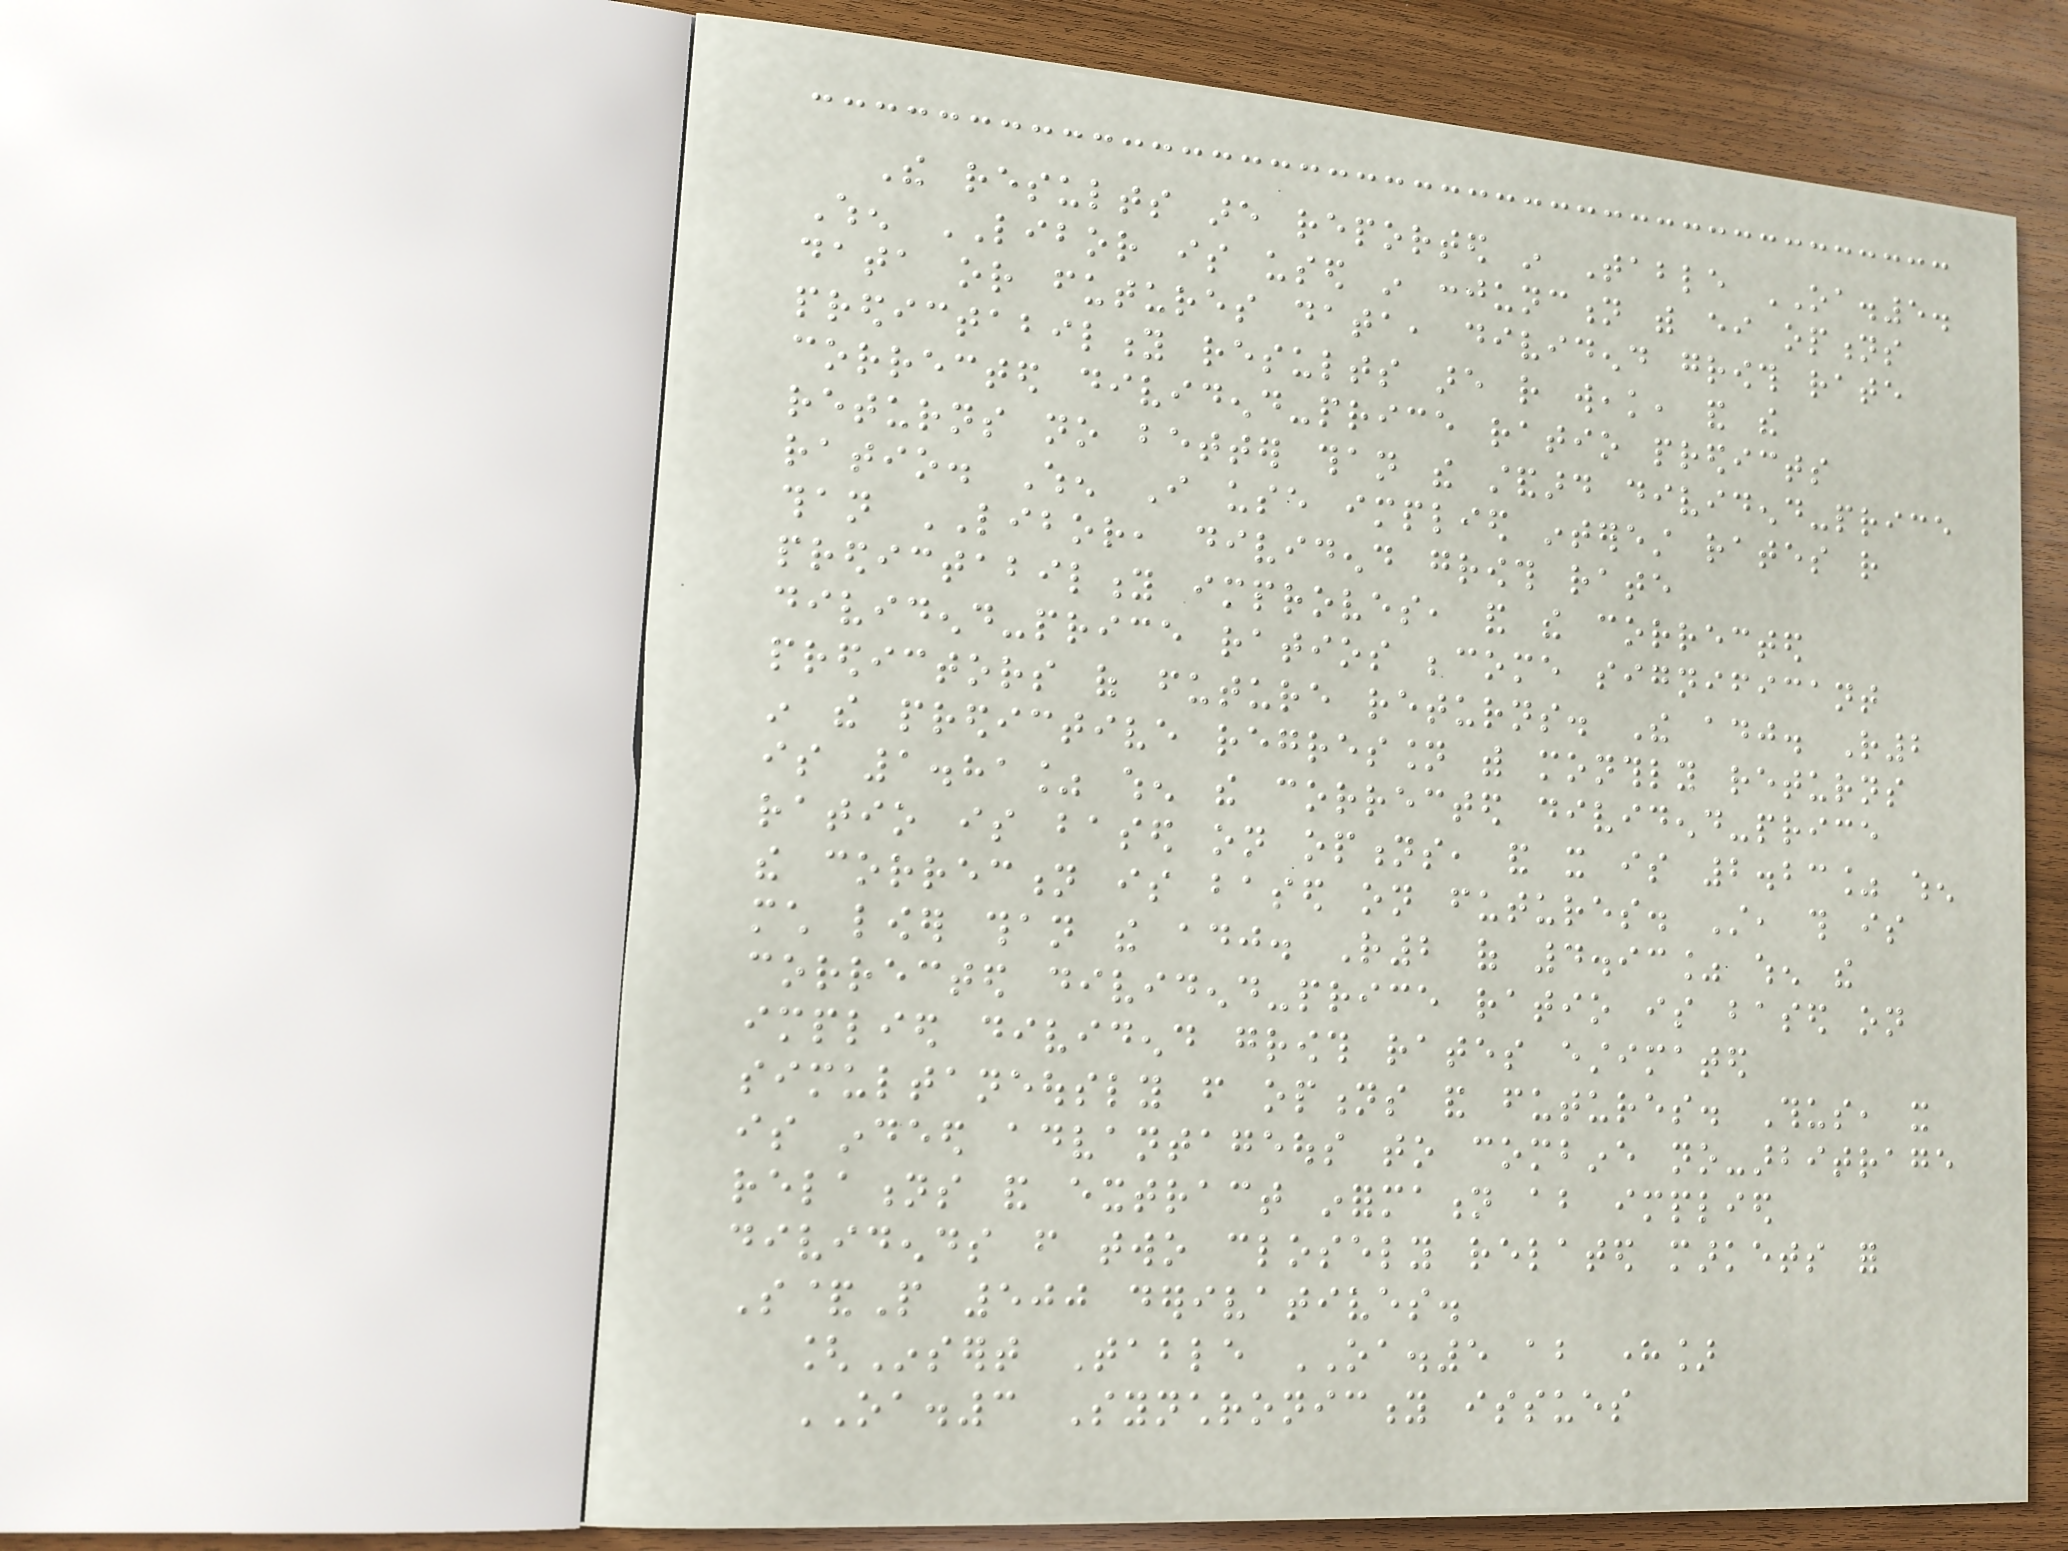The results are reported in Table OA.5.
When LIBOR is used in conjunction with either options
data or futures data, dividend growth rate
predictability results are rather weak, and the
corrected dividend-price ratio predicts
returns no better than the standard dividend-price
ratio. When I use implied interest rates rather
than LIBOR, dividend growth rate
predictability improves, and the corrected
dividend-price ratios become significant
predictors of future returns. The adj. R2
in the predictive regression with monthly returns
is 1.81% when the corrected dividend-price
ratio is based on options, and it is 2.23% when
the correction is based on futures. Still, this is
much lower than the adj. R2 of 4.93% when the
corrected dividend-price ratio is based on
implied dividend growth rates estimated
simultaneously from options and futures. Thus, it
is indeed advantageous to combine no-arbitrage
relations and extract information about implied
dividends from two closely related markets for
S&P 500 derivatives.
[Insert Table OA.5 about here]
OA.3 Synchronicity issues
